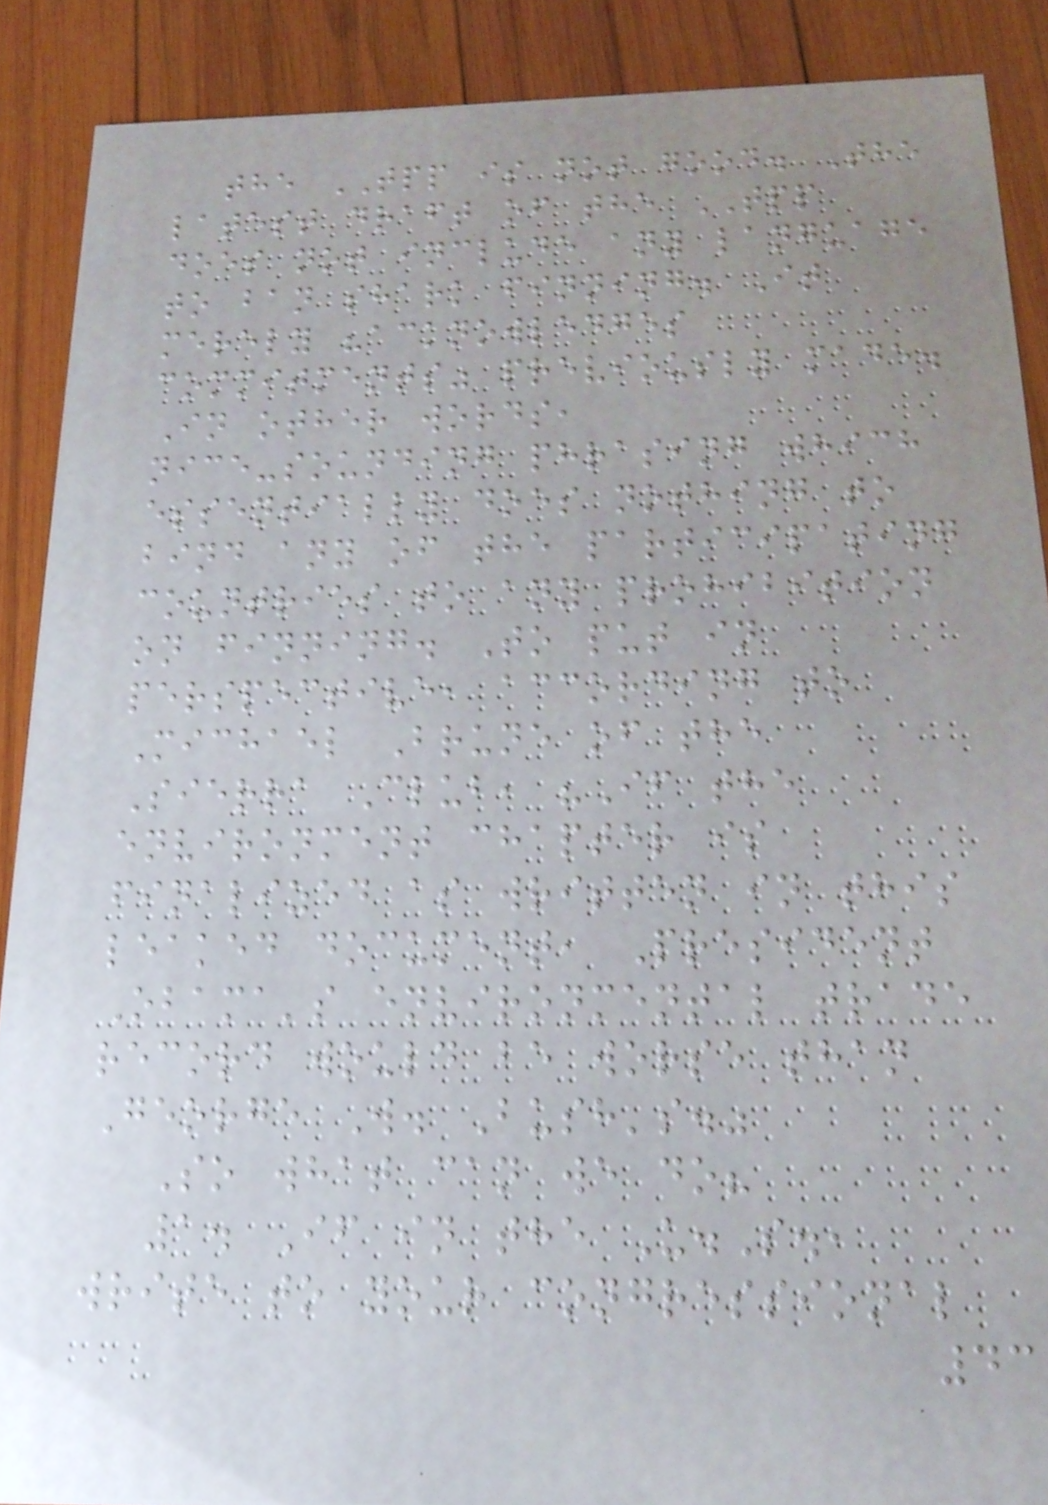the TPP is not good. The
latest draft of the TPP
does not include any language
to ban shark finning. It
merely "acknowledges
commitments" previously made.
In other words,
nice-sounding phrasing which
essentially does nothing to
bind any of the participating
countries to any prohibition
on finning. To put in
perspective, according to
Michael Brune of the
Sierra Club, "If the
environment chapter is
finalized as written in this
leaked document, President
Obama's environmental trade
record would be worse than
George W. Bush's."
So what can we do?
1. If in the U.S.,
write to your congressional
43
